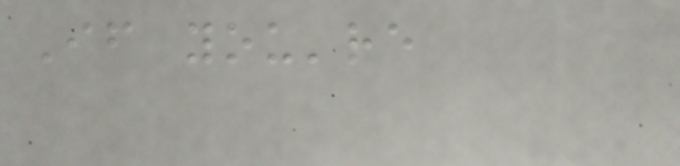If you're
